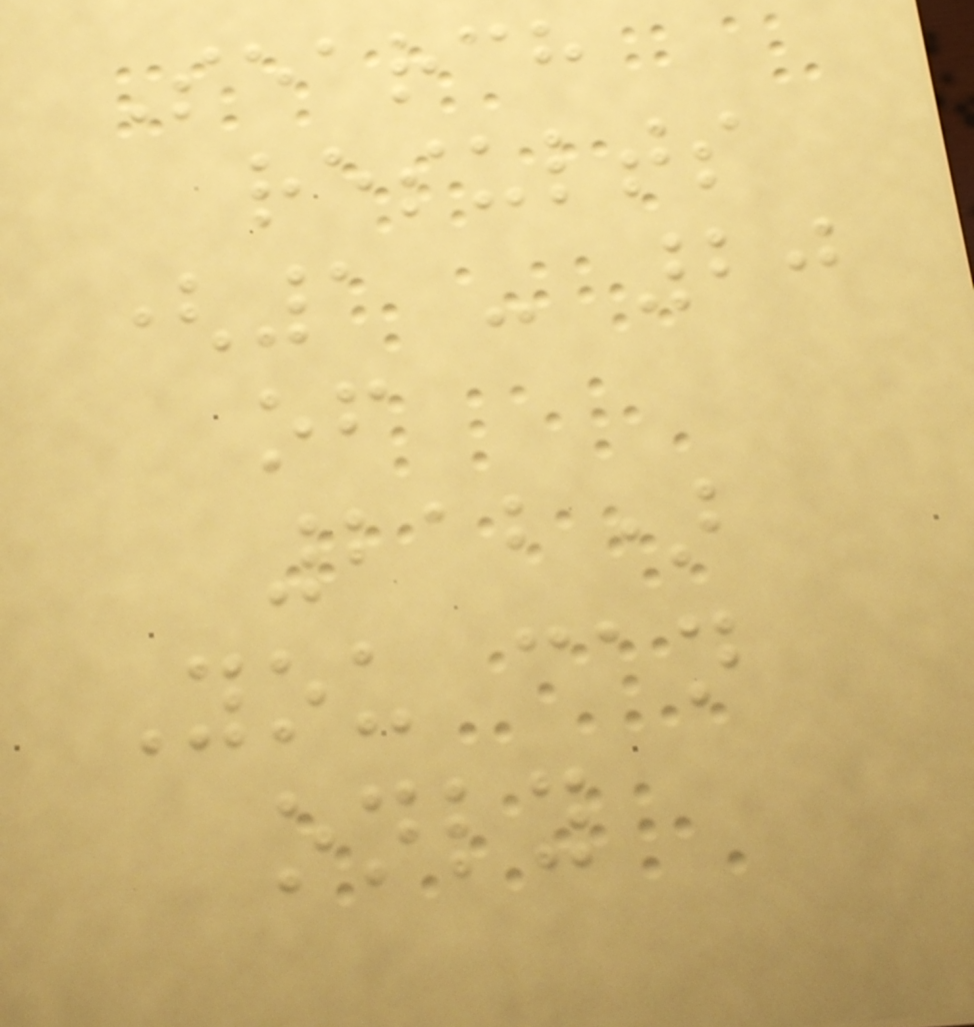Search
results
(1 - 20
of
212)
You can
only
